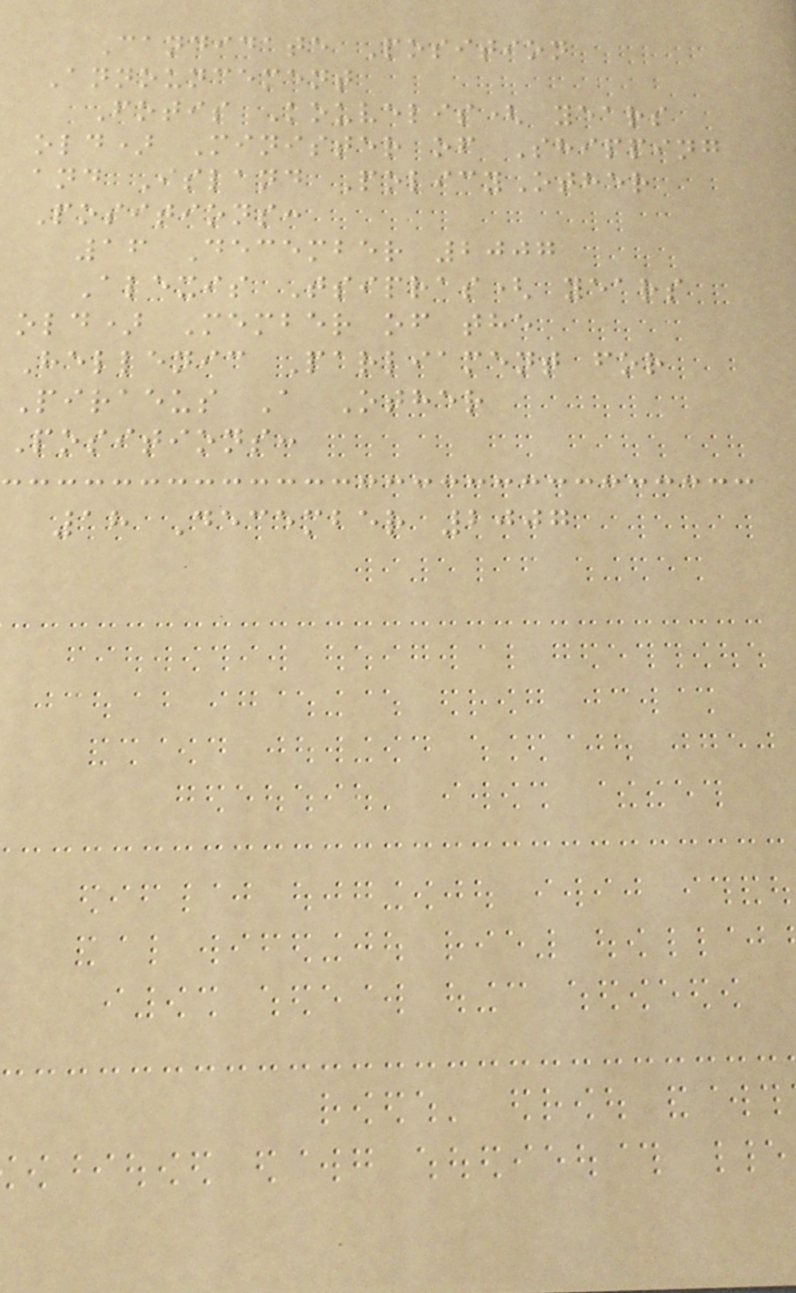Candidate Position
Announcement
Fotis Kouvelis( years
old) Minister of Shipping
and Island PolicyOther
Positions:
16 December 2007
Alexis Tsipras( years
old) Member of the
Hellenic Parliament for
Piraeus A Other
Positions:
18 December 2007
